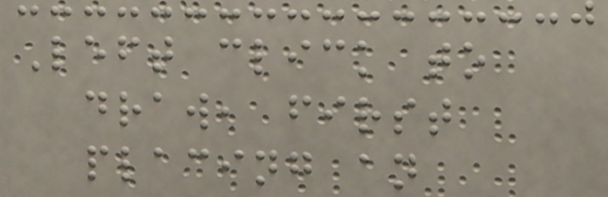Left click to
draw, first
placing an
